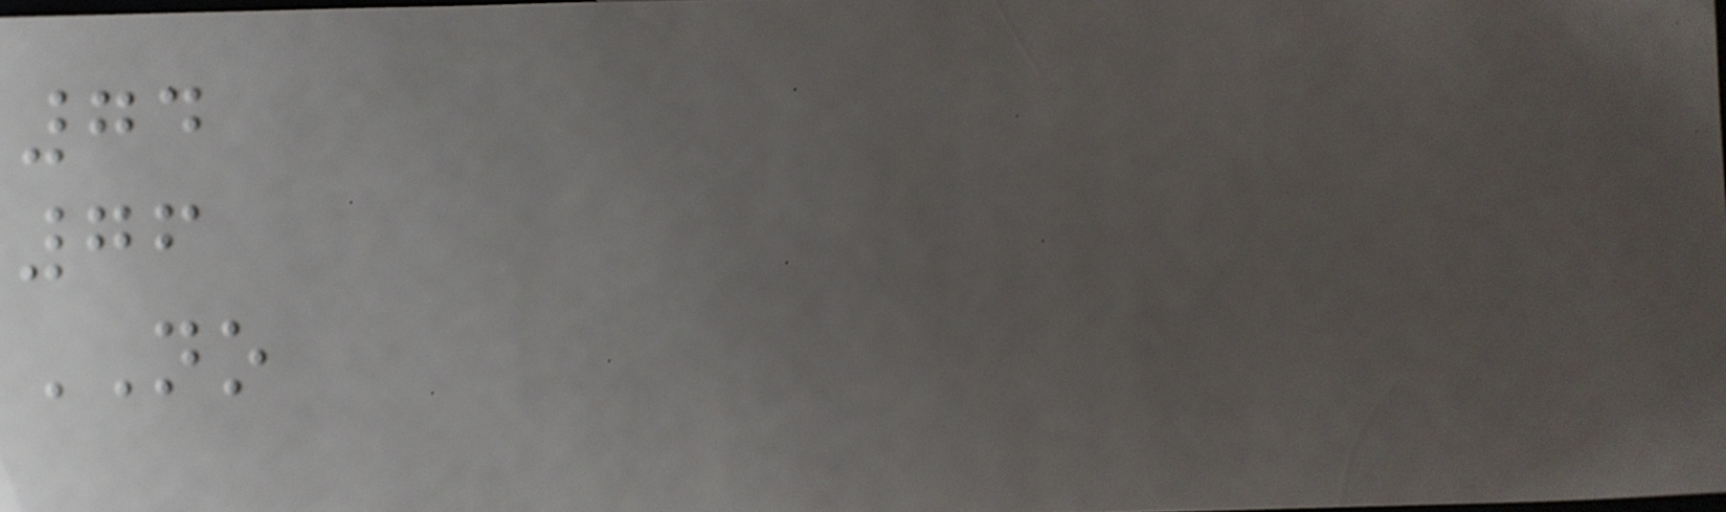74
76
NO
